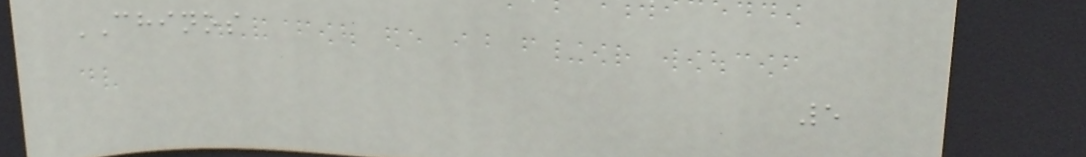CHINOS
5
